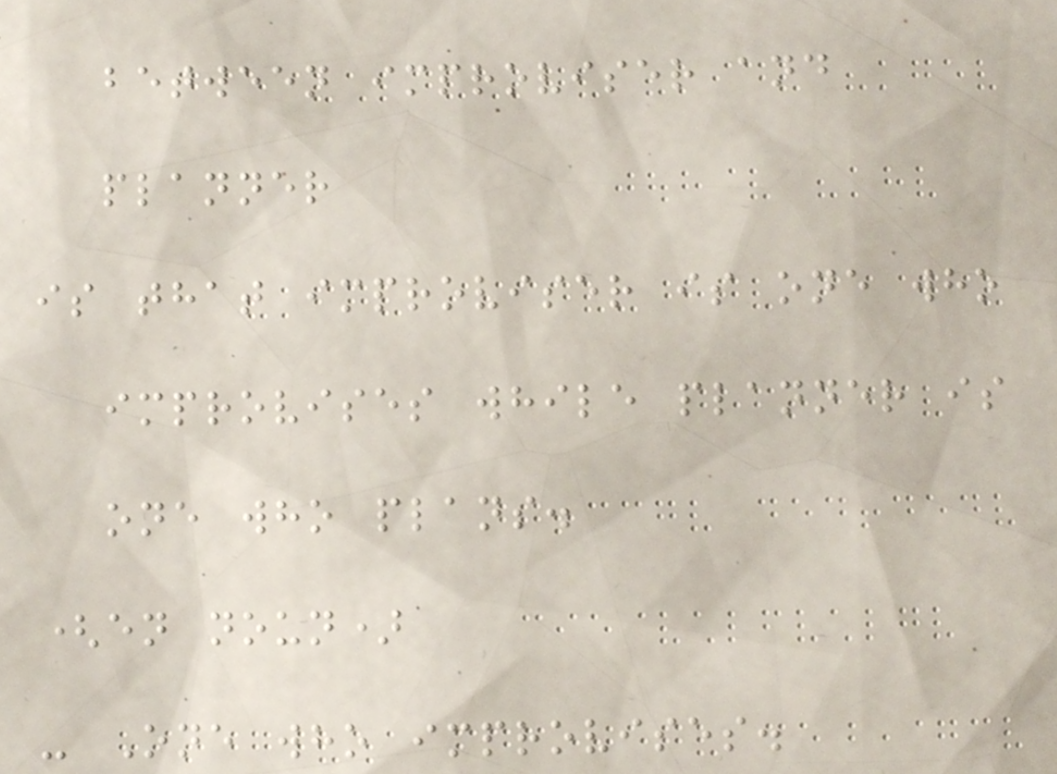between improviser and
planner
is that improviser is one who
improvises while planner is
one who plans.
(en noun)
- One who improvises.
